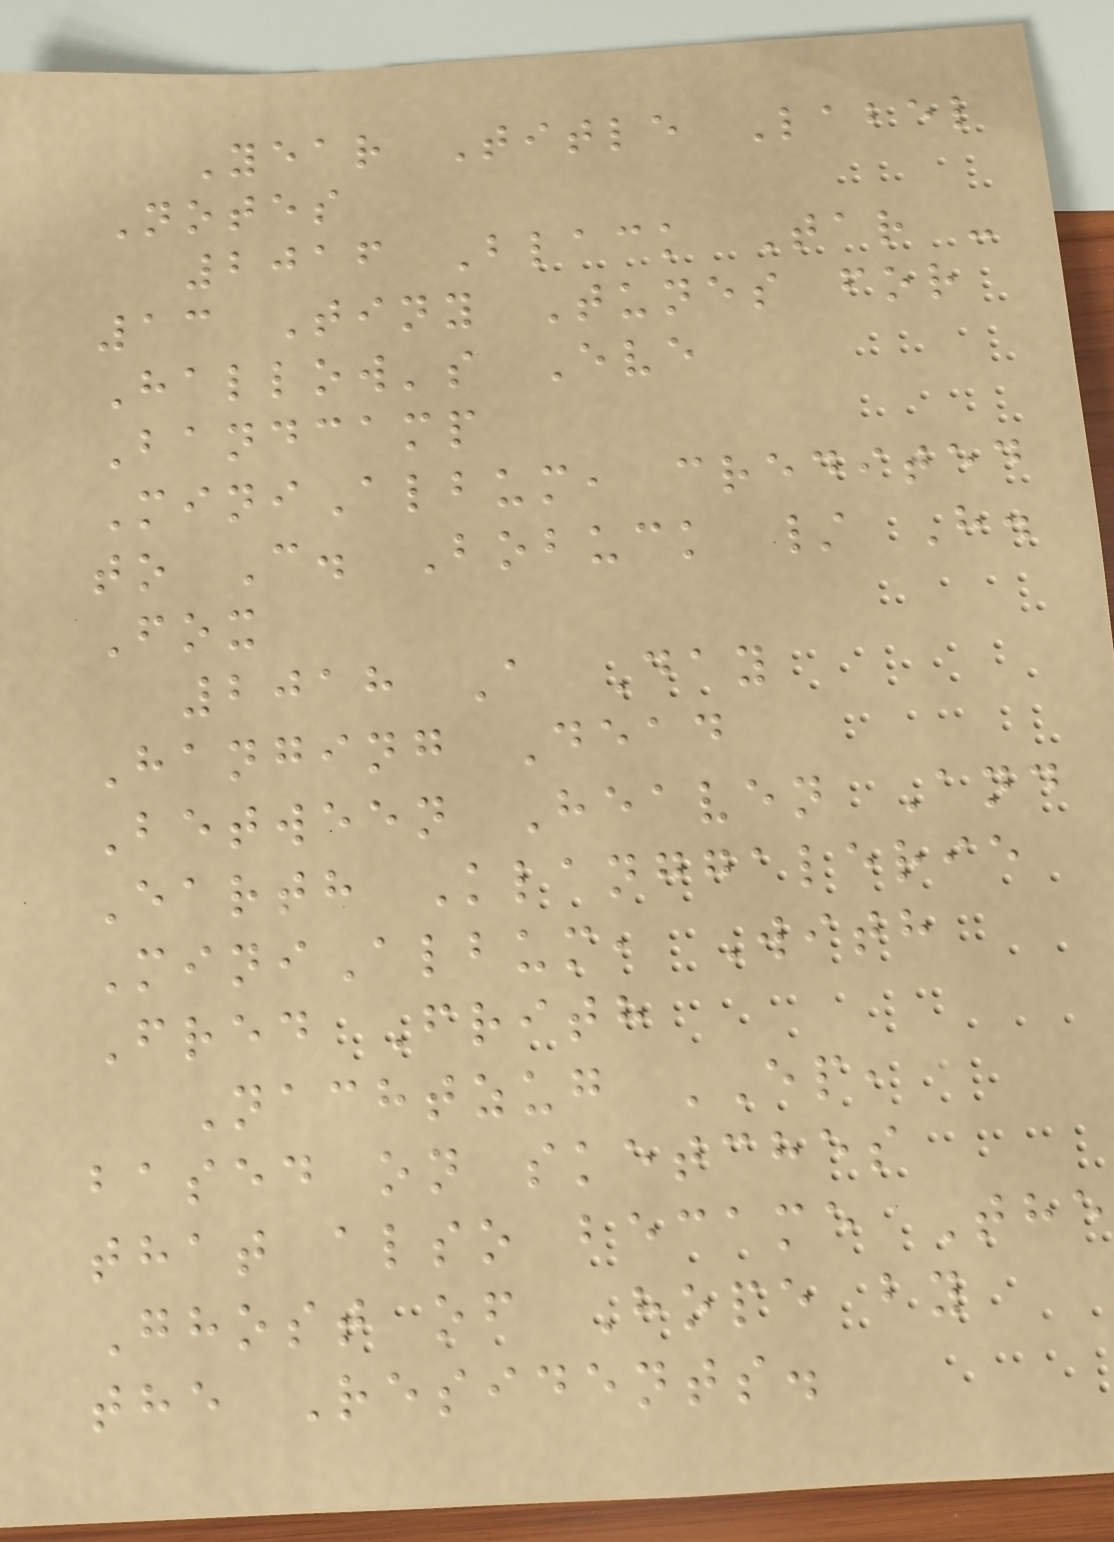Year Title Label
Notes
2016 Black Tar -
13 Tiny Tunes for
Hallow's Eve
Bandcamp
MiniAlbum, credited
to C. Bobuck / H.
Fox
2018 A Day
Hanging Dead
Between Heaven And
Earth Klanggalerie
MiniAlbum, With
Fred Frith
Nachtzug EP,
based on sketches
that also became The
Ghost of Hope by
the Residents.
